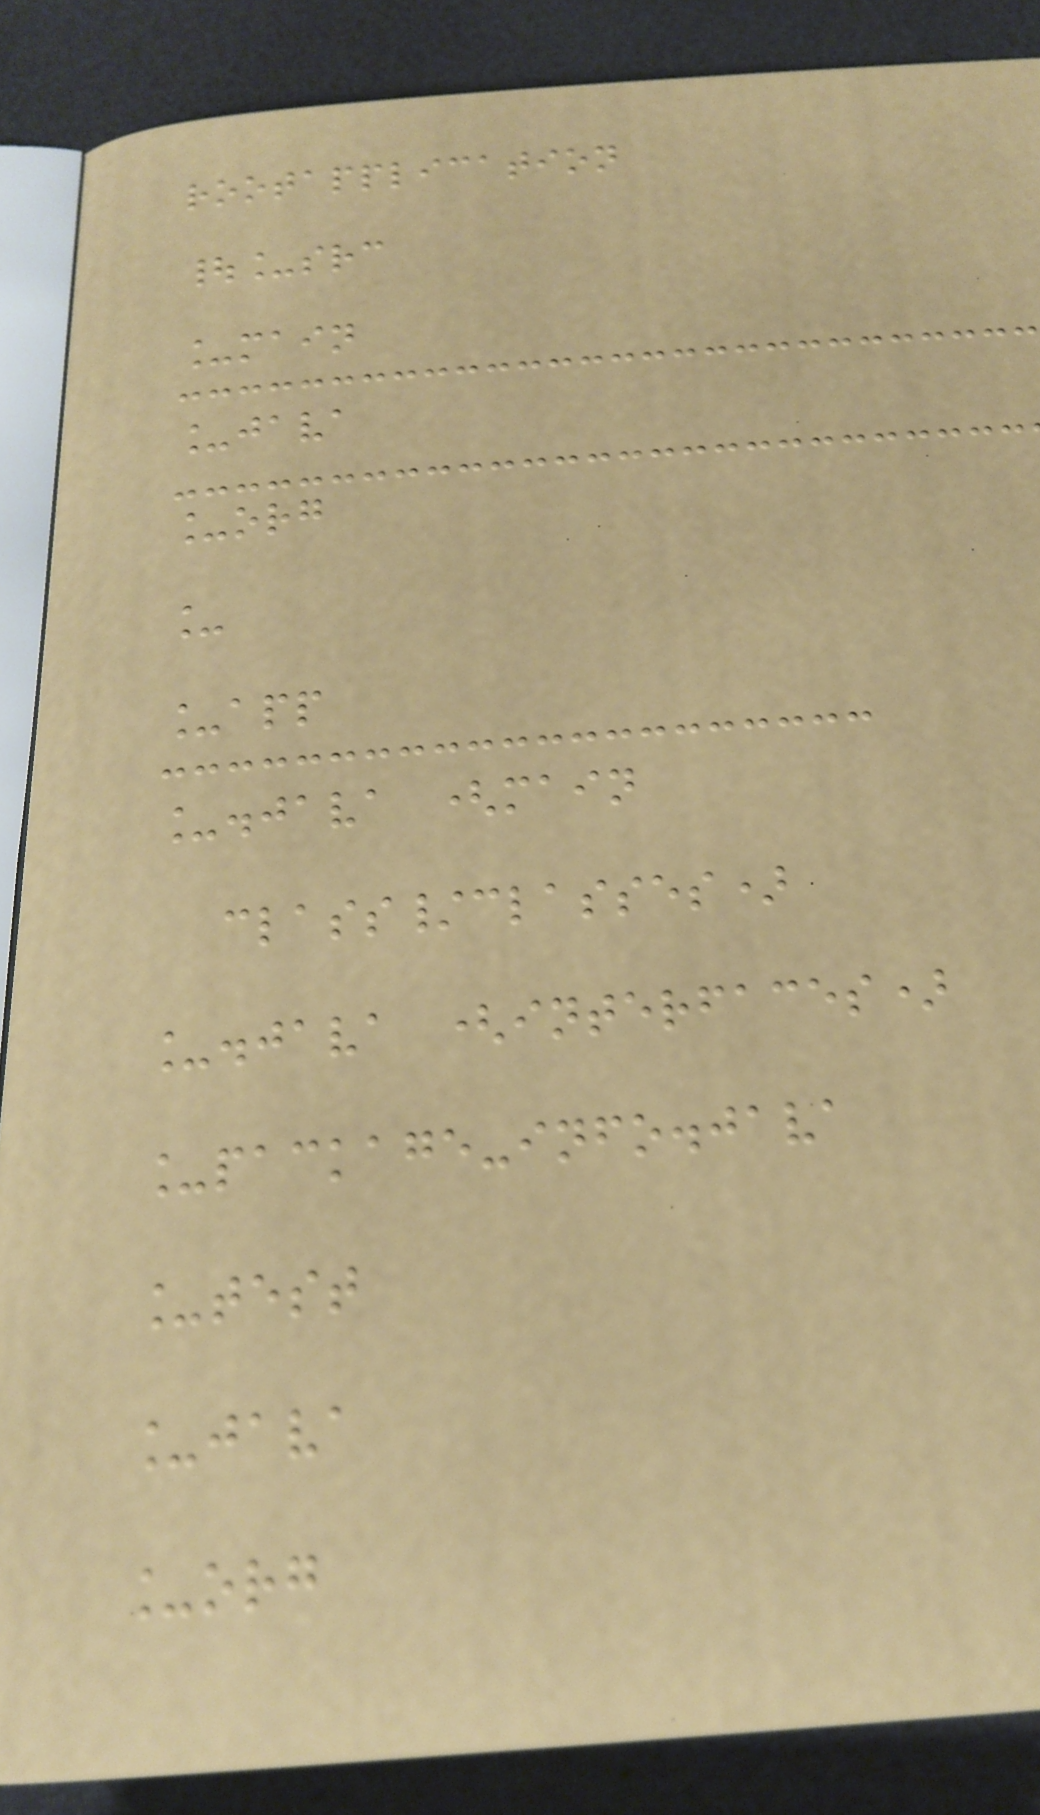rootapplication
|_src
_main
_java
_org
_
_app
_.java (main
class/classes)
_.java (interfaces)
_package-info.java
_test
_java
_org
